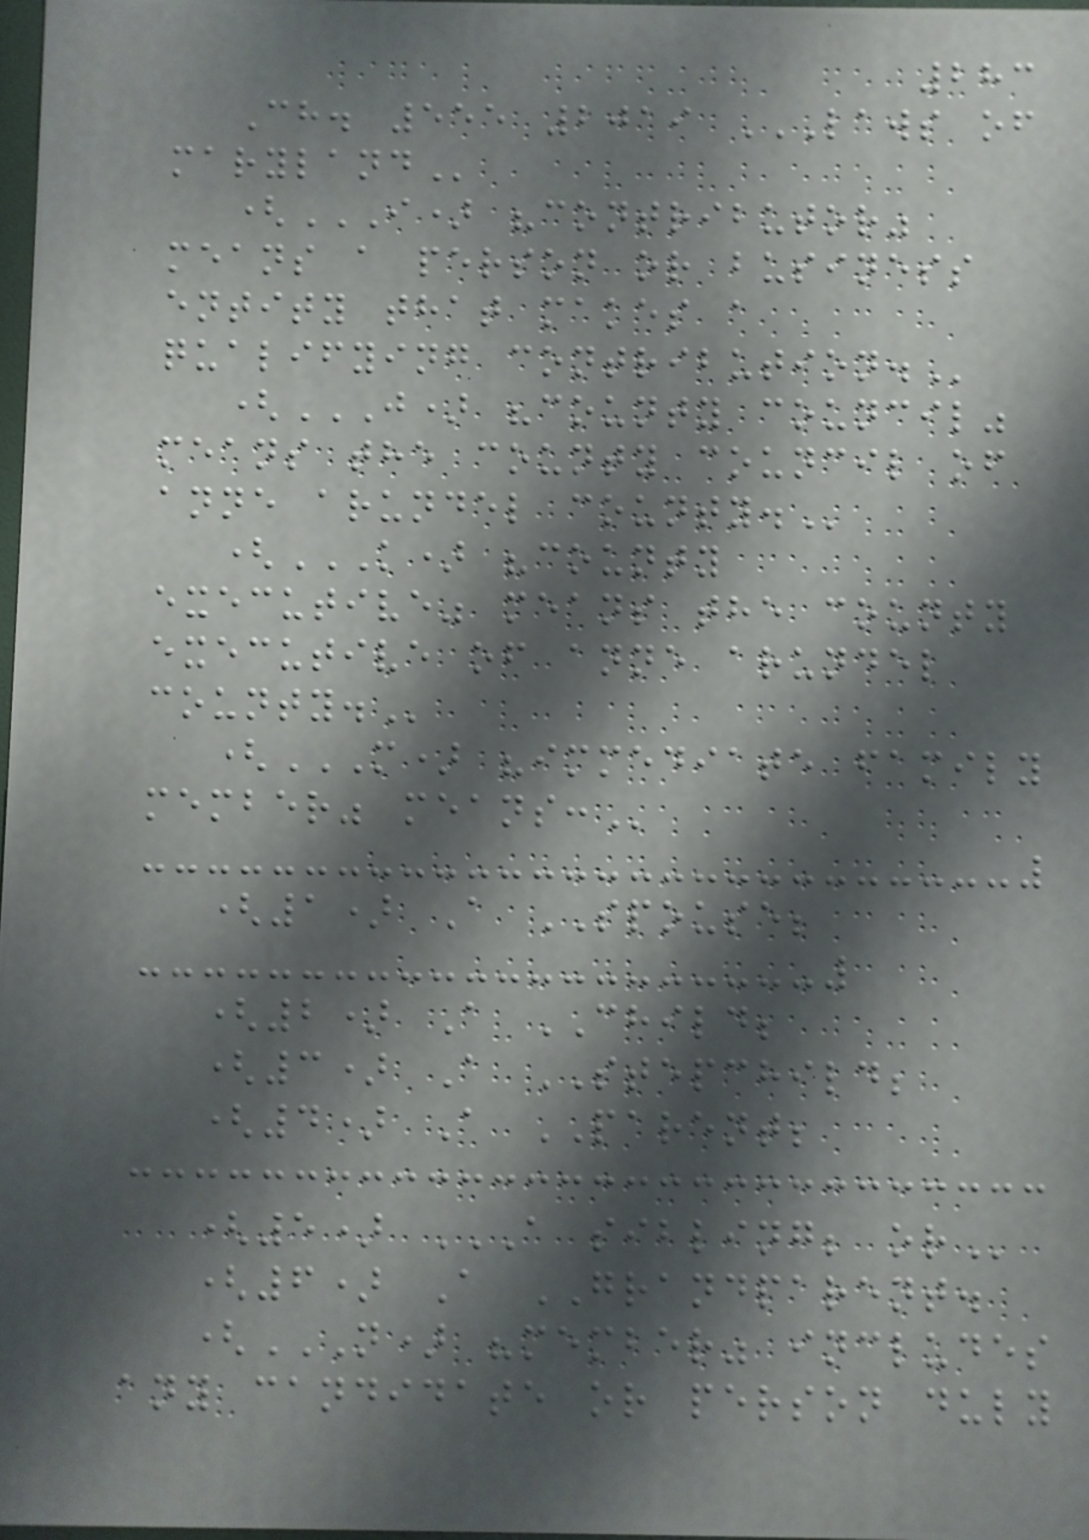283
Ch. 555 2019 LAWS OF
MARYLAND
(I) "CONTRIBUTOR"
MEANS A PERSON OR BUSINESS
ENTITY THAT MAKES A
QUALIFYING CONTRIBUTION.
(J) "COUNTY COUNCIL"
MEANS THE COUNTY COUNCIL OF
ANNE ARUNDEL COUNTY.
(K) "COUNTY
EXECUTIVE" MEANS THE COUNTY
EXECUTIVE OF ANNE ARUNDEL
COUNTY.
(M) "IMMEDIATE FAMILY
MEMBER" MEANS:
(1) A SPOUSE;
(2) A CHILD;
(3) A STEPCHILD;
(4) A PARENT;
(5) A SIBLING; OR
(6) A GRANDPARENT.
(N) "MEMBER" INCLUDES
ANY CANDIDATE OR PERSON DULY
